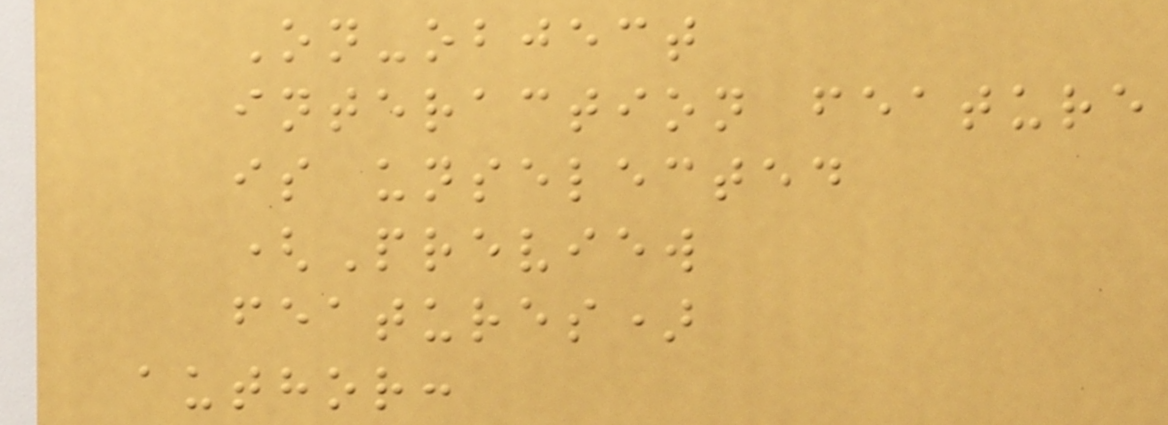On-object
interaction feature
is unselected
(Preview
features)
author:
